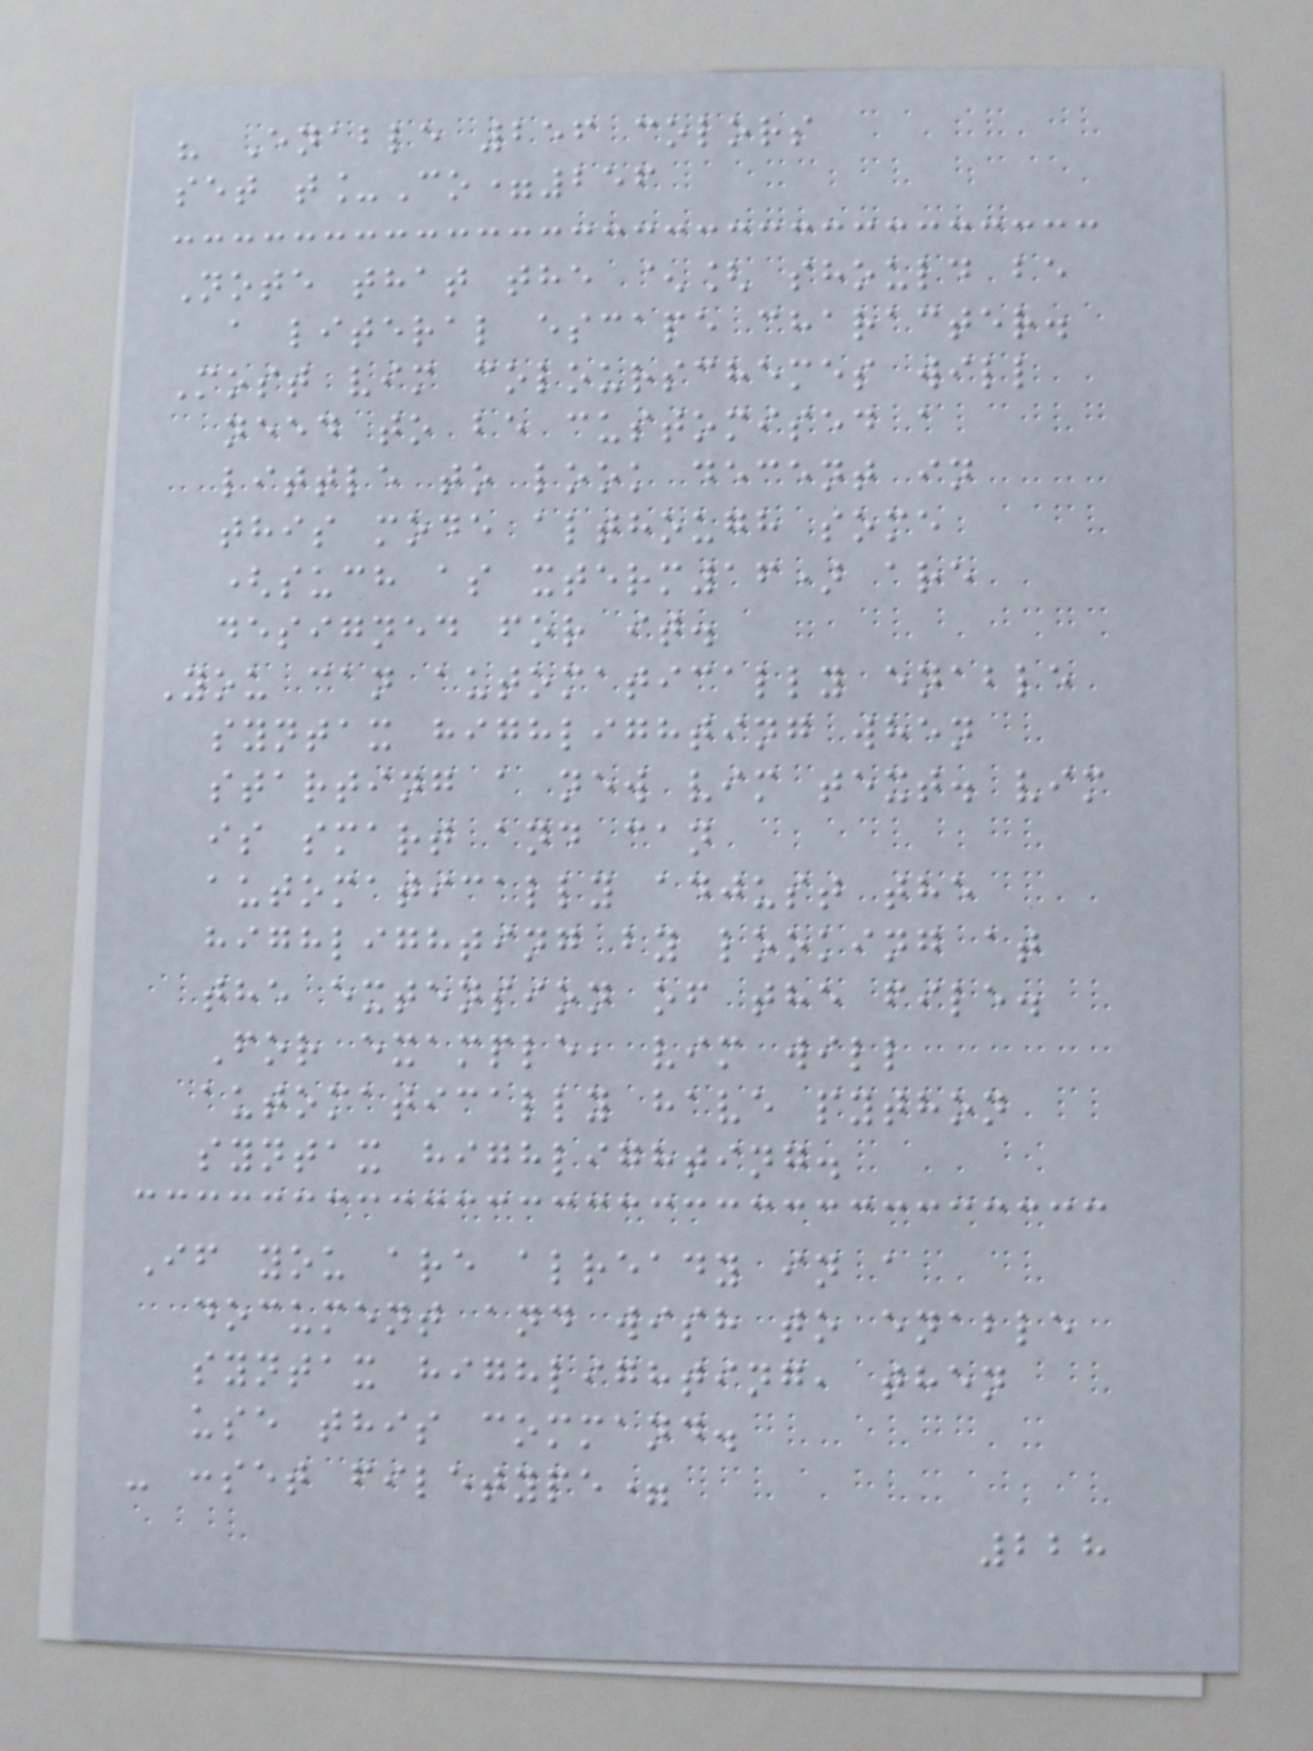" Enable 256 colors
set t_Co=256
Note that the ^[ should be
a literal escape character.
Most vim colourschemes will
need to be customised a
little to look decent in
this mode although some
(such as xterm16) are
designed for it.
You can automatically enable
syntax highlighting when
starting a new vim text. vim
is smart and can
automatically adjust the
highlighting by looking at
the extension of the file.
For example, vim will
automatically have python
syntax highlighting.
If you are already in a
document and wish to enable
syntax highlighting, then
use this command.
- :set filetype=
228
